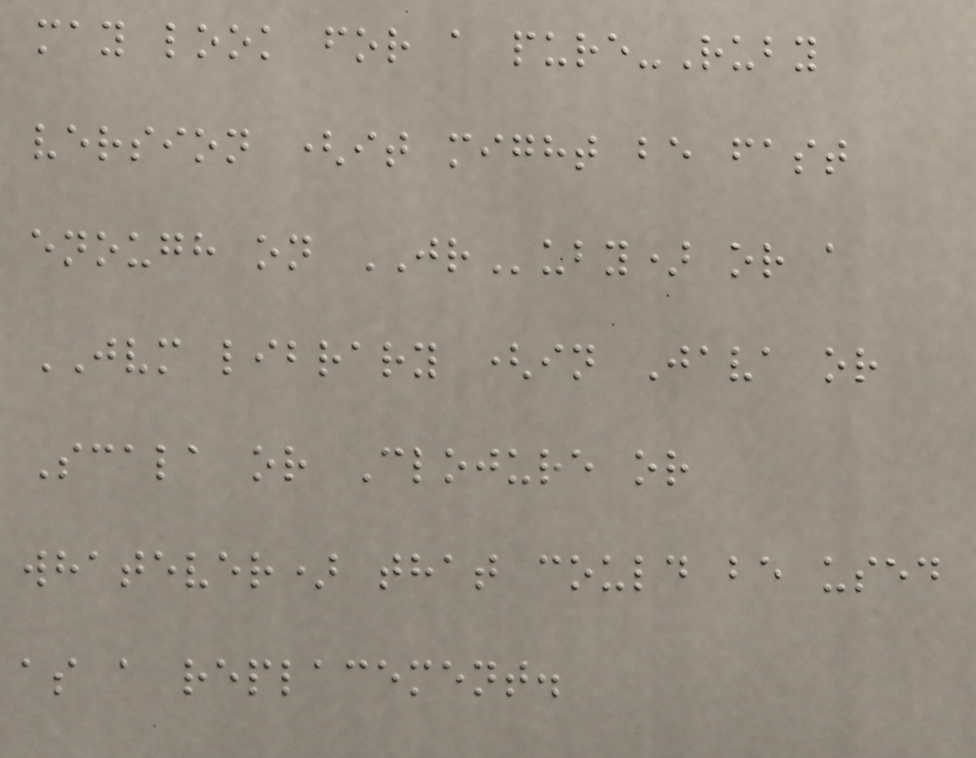may look for a pure-Ruby
version (it might be fast
enough on JRuby) or a
JVM library (in Java or
Scala or Clojure or
whatever) that could be used
as a replacement.
